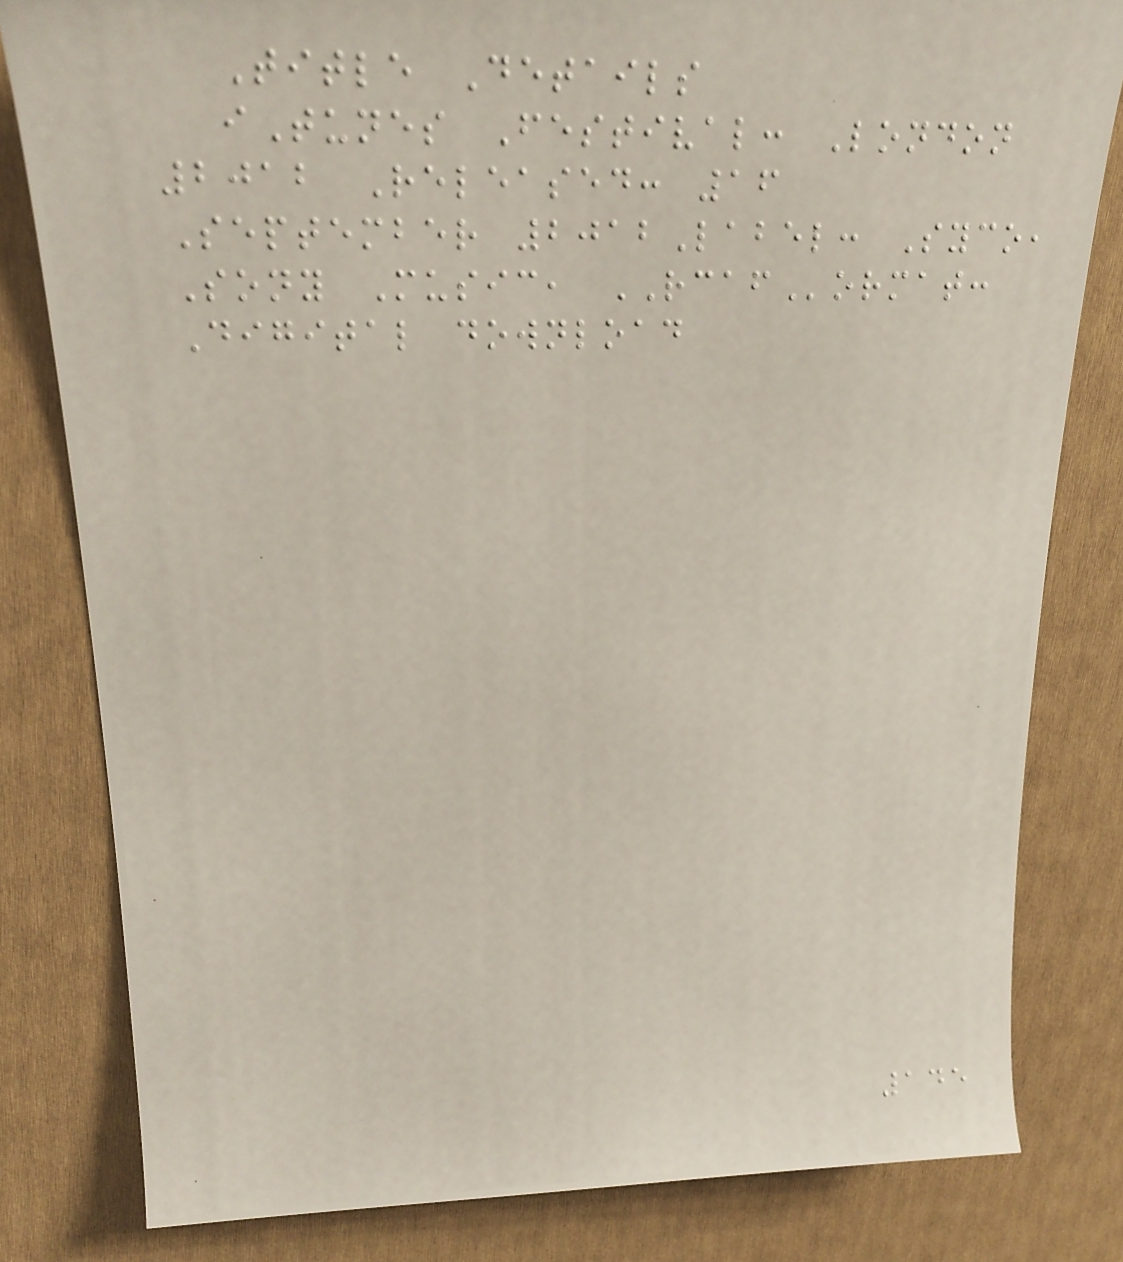Title Details
iTunes Festival: London
2012 Released: 16
September 2012Label: Syco,
Sony Music, RCAFormat:
Digital download
145
